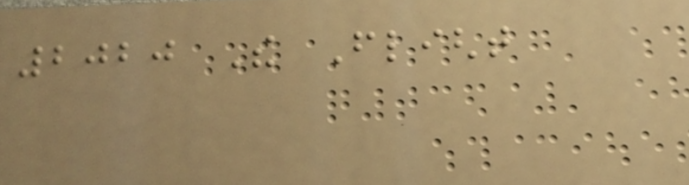2020 The Flight
